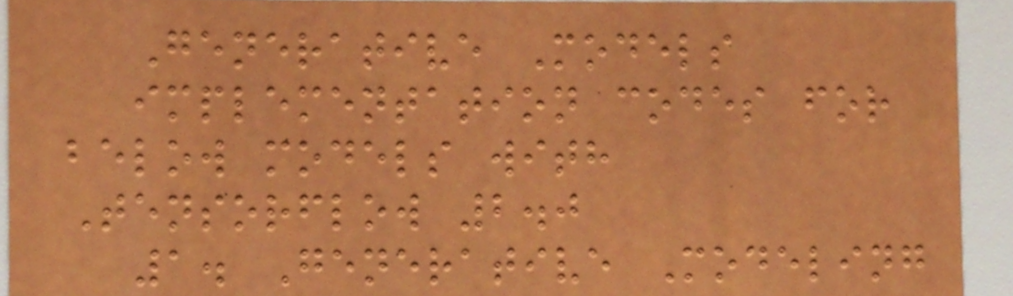Generative Models
implementation codes for
below models with
Tensorflow 2.0
1. Generative Modeling
